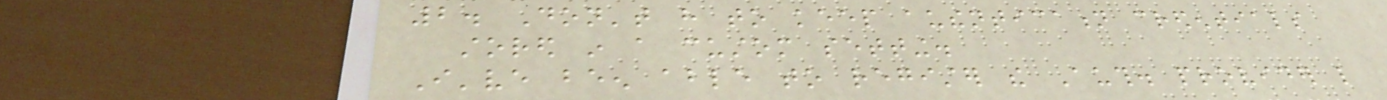2. Don't have to keep authentication credentials
stored in a custom setting.
I've been able to register the Auth. provider like
